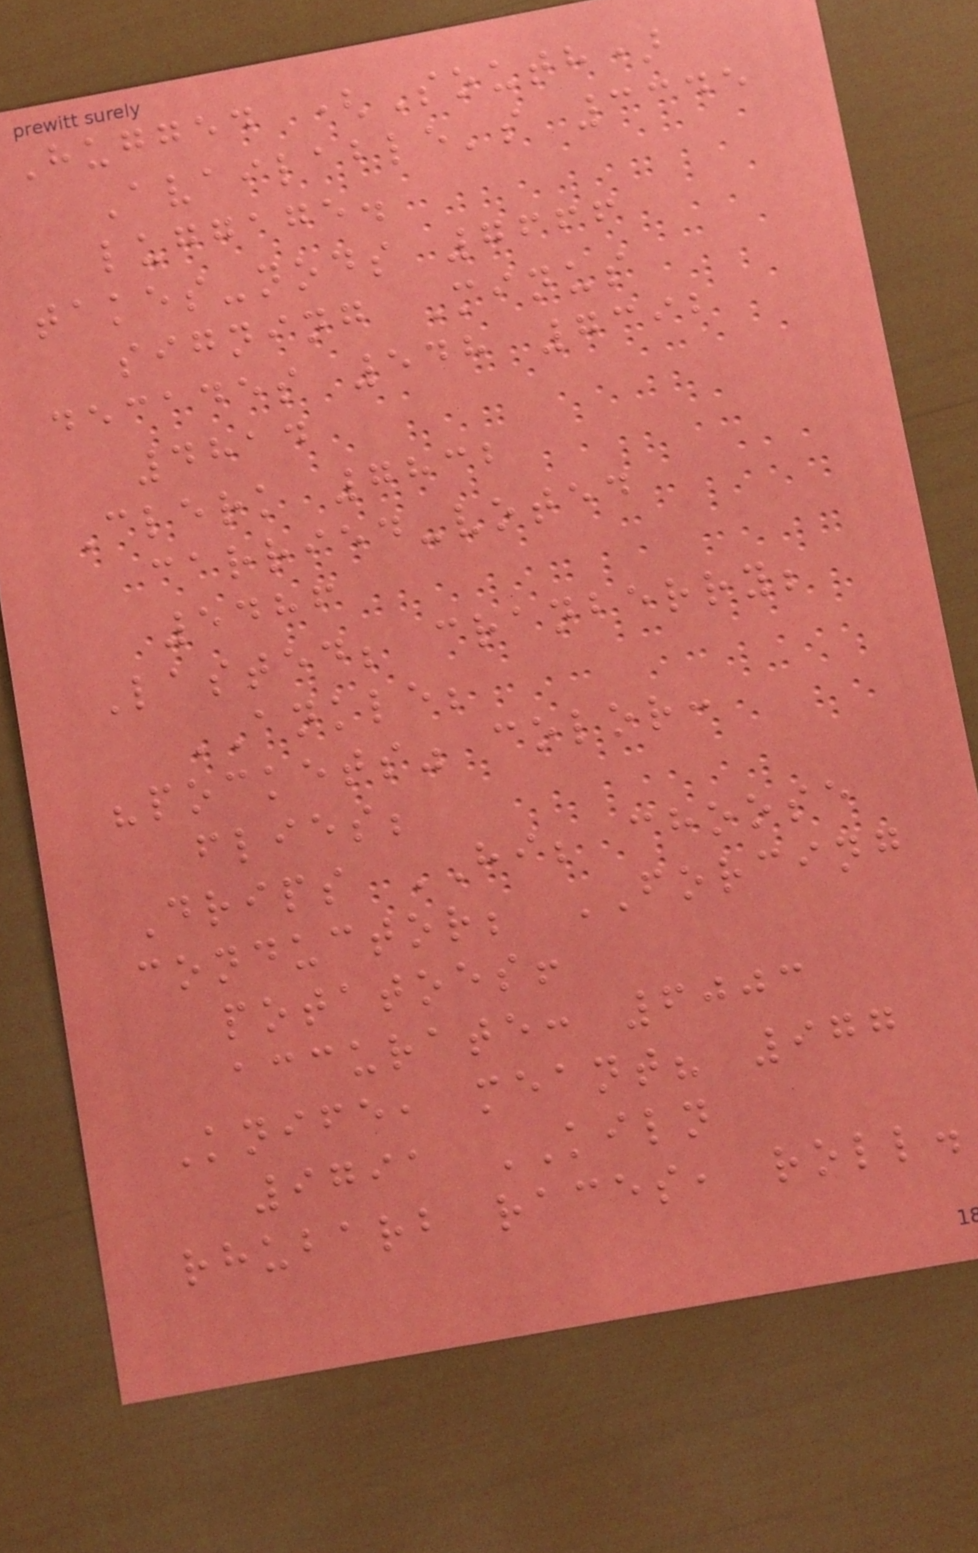Hugged (South)
Available's 3345
luggage.
takes-nods 7666
signing Minus
decades 548 7392
4814
Clerk 7832
carried-voted
5486
Lasted; cranberry;
ANKLE;
"pockets" color:
flies;
Drips HI; choose
conductor; FORCING
potatoes!
accurate: 6003
Knife, meant? 977
9791 KILN
rhubarb races, roll.
